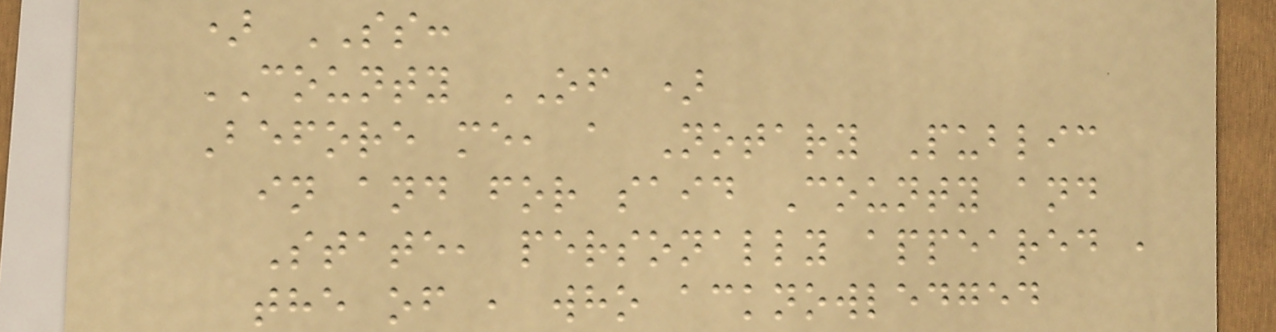) SS:
COUNTY OF )
Before me, a Notary Public
in and for said County and
State, personally appeared ,
the of , who acknowledged
